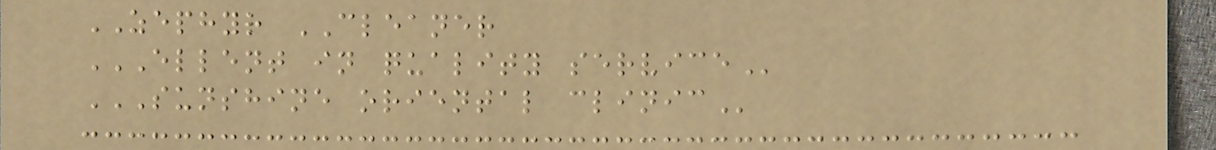ZEPHYR CLEANER
ELLENT IN QUALITY SERVICE
SUNSHINE ORIENTAL CLINIC
